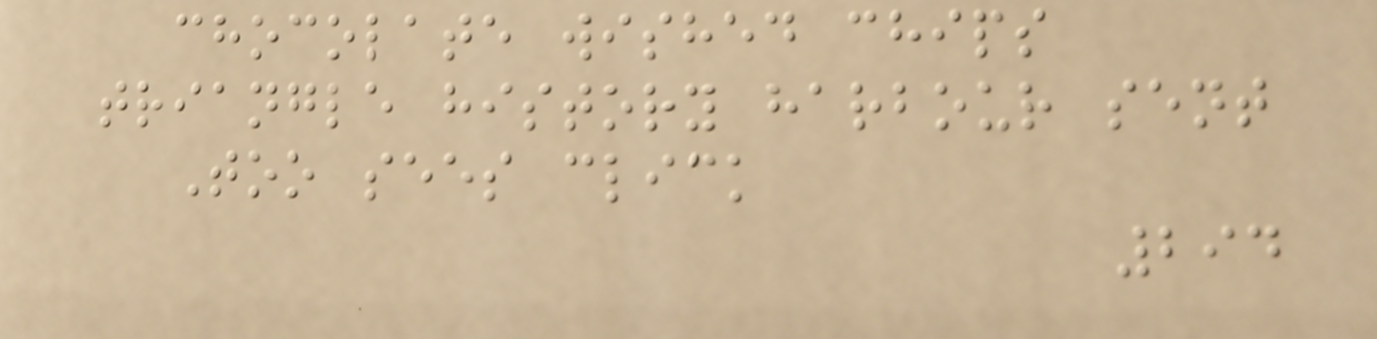chocolate wished chips
triangle history harbour sent
Too sees click
294
